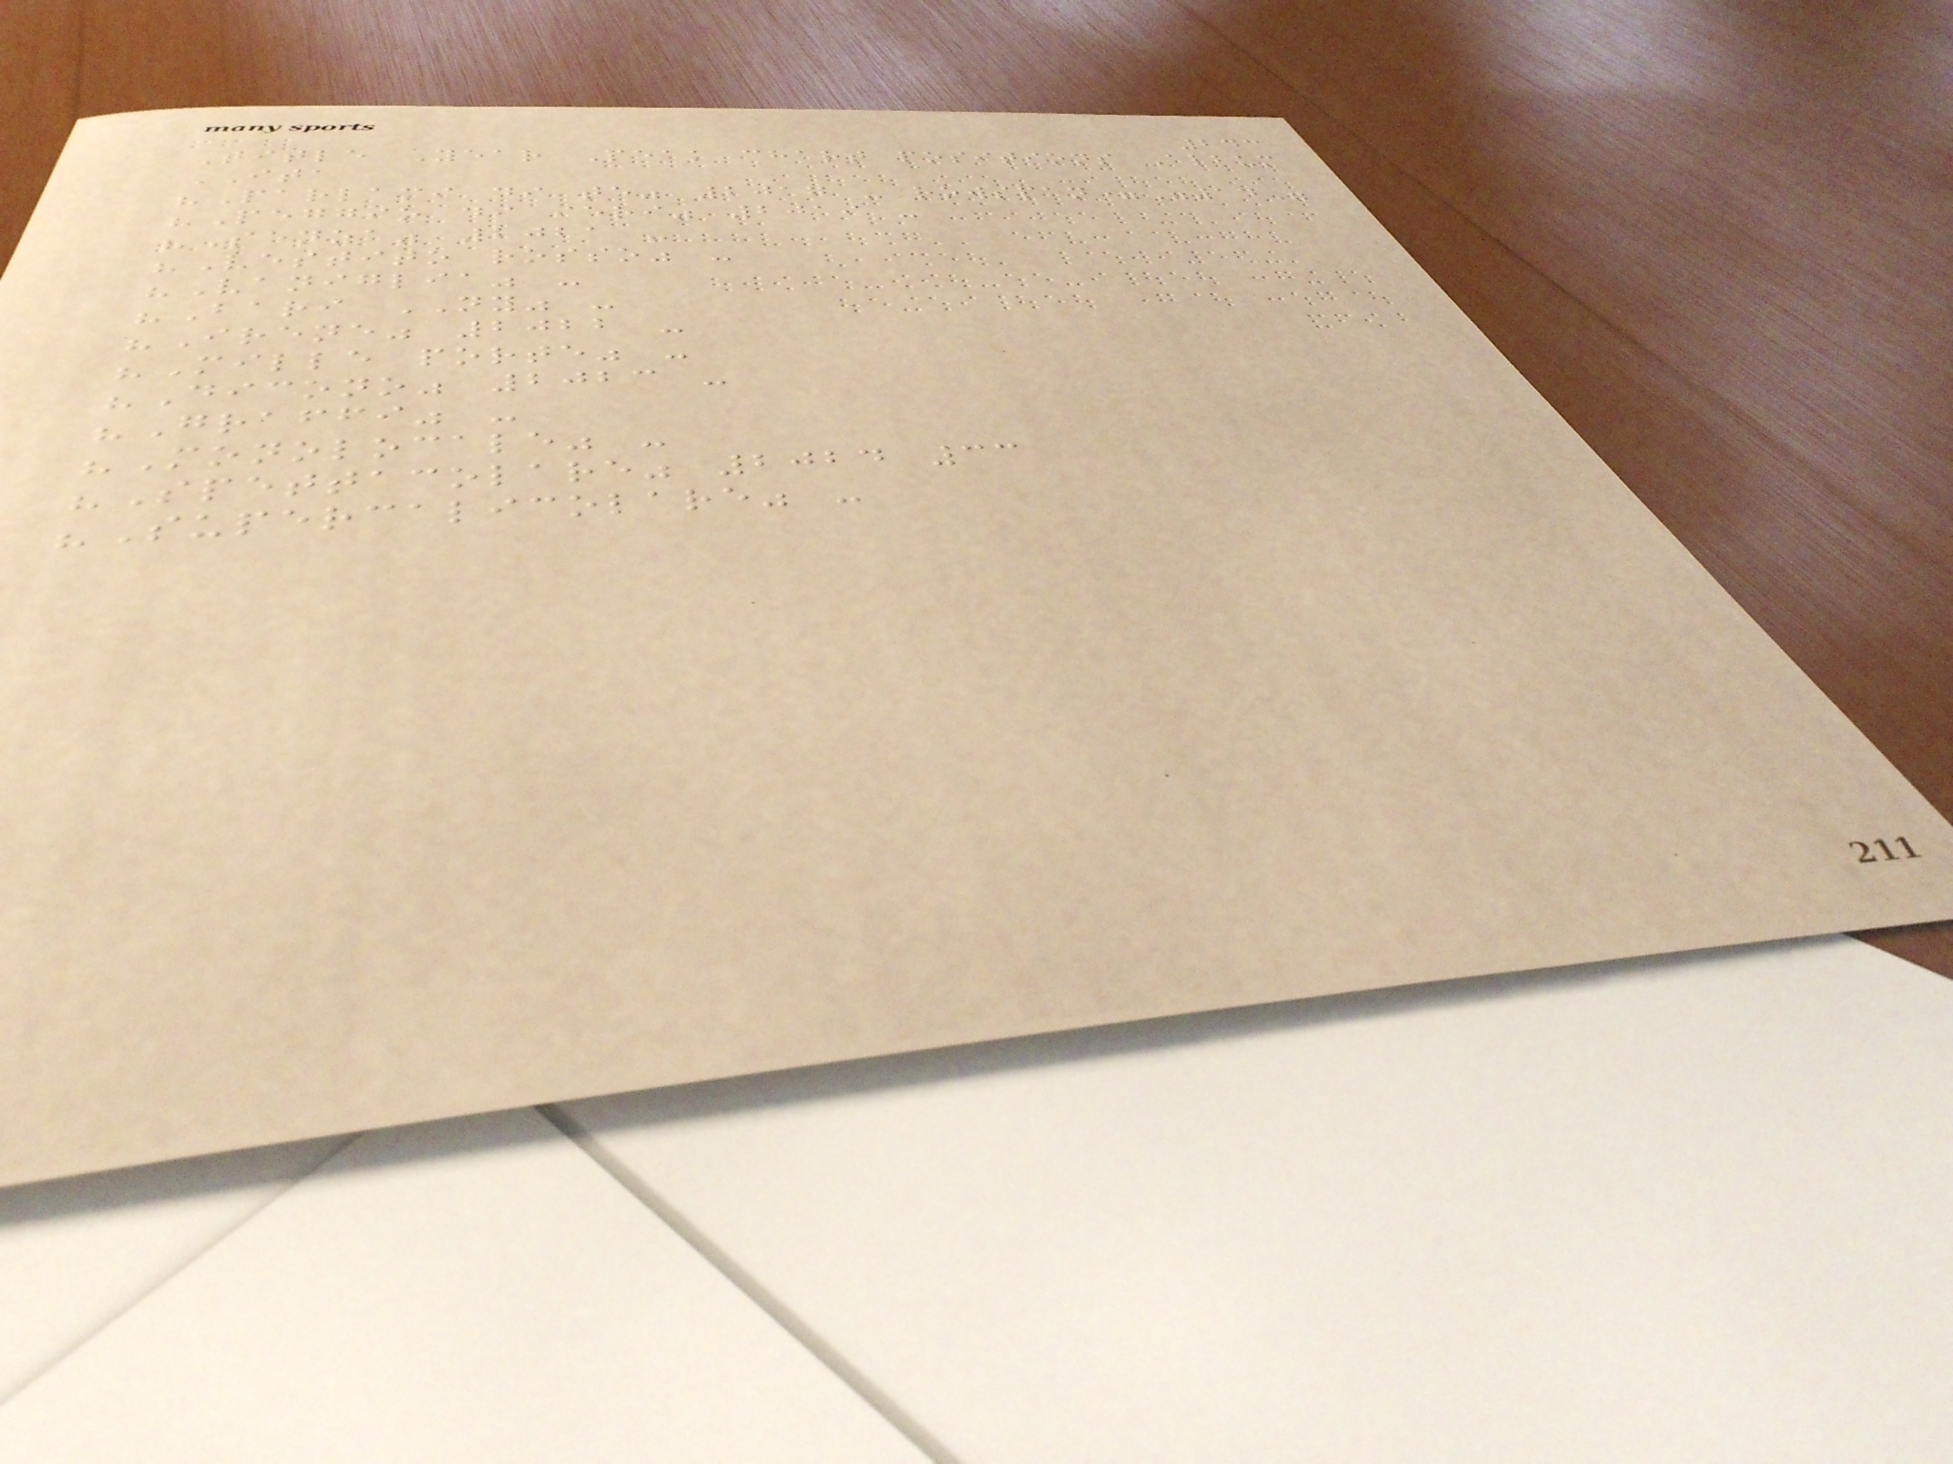243
Title Year Peak chart positions Album
ITA
"Parlami di te" 2017 - rowspan="14"
"Peggio di ieri" 2019 -
"Senza" 2021 -
"Vestito rosso" -
"Vaniglia" -
"Bari NY" -
"Irene" 2022 -
"Mille porte" -
"Dicono" 2023 -
"Graffi" -
"Monolocale" -
"Spettacolare" 2024 33
"Supercalicolare" -
